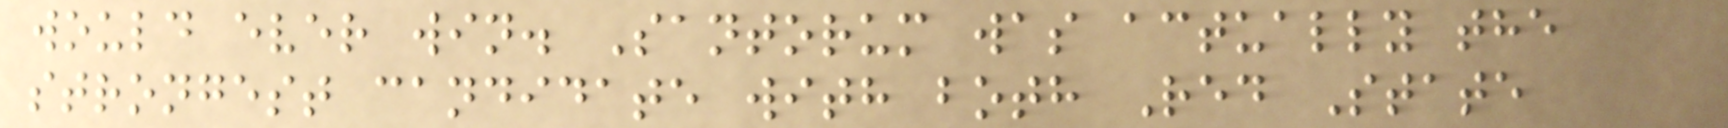would ever win. Santorum was actually the
strongest candidate with both Red State
